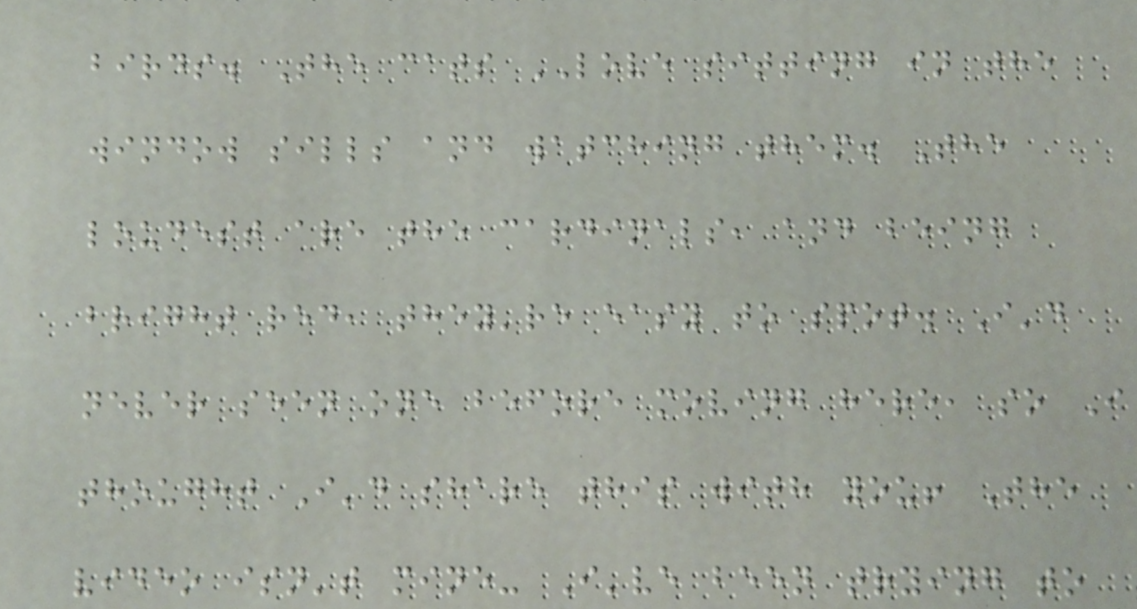birds. The cats LOVE sitting in the
window sills and watching them. The
loudest are the cardinals, and being
bright red, they're easy to spot. I'd
never seen one before moving here, so I
thought I'd share this with you! The
video isn't mine- I've been trying to
